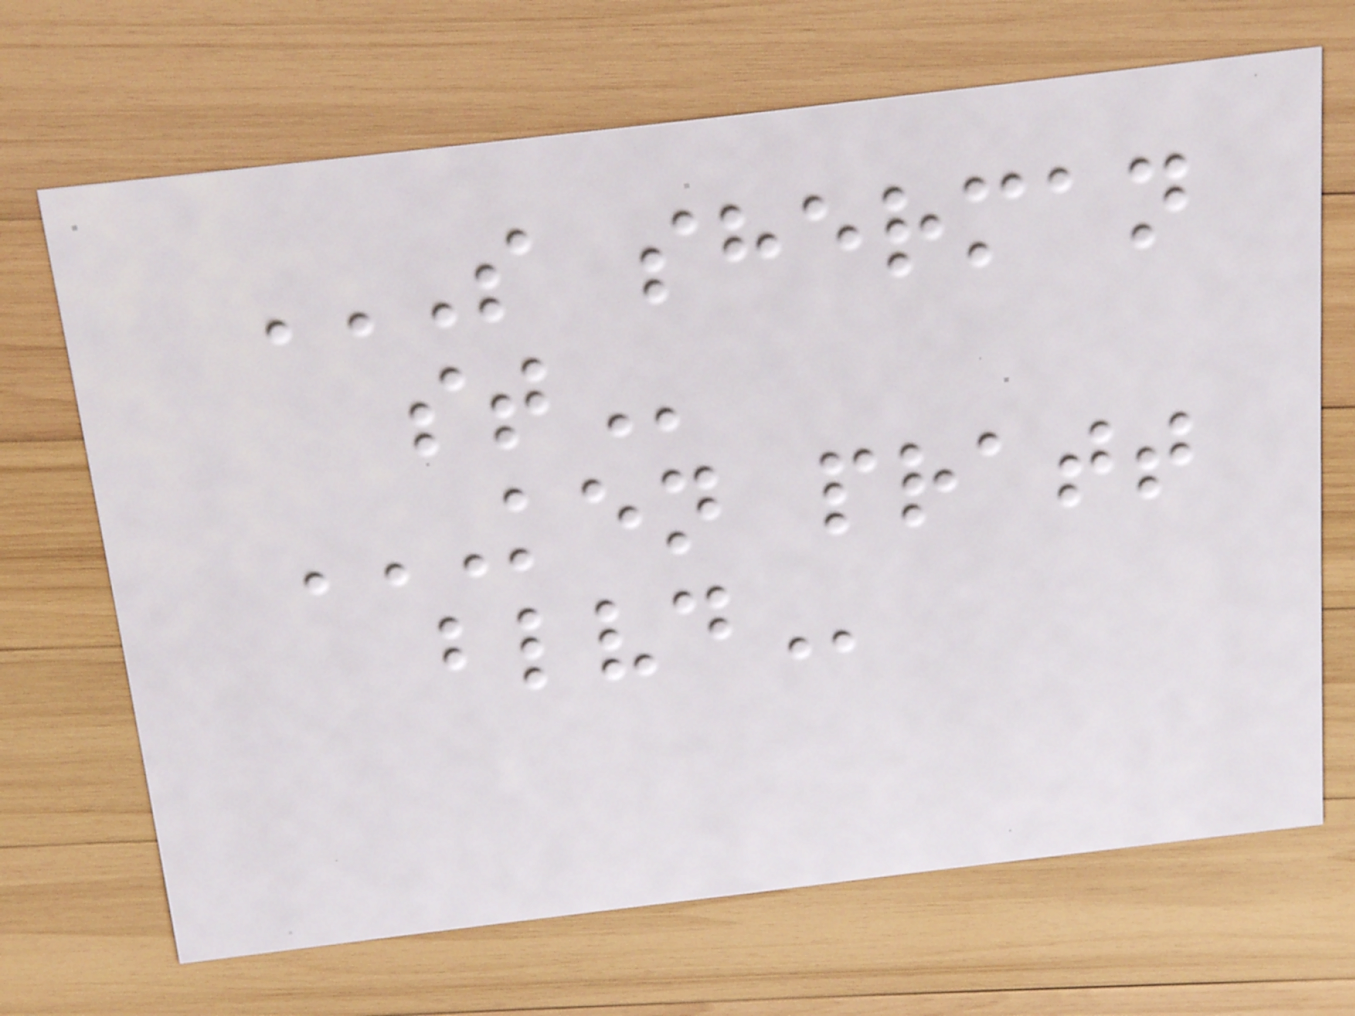S SHERMAN
ST
KEN PRATT
BLVD
